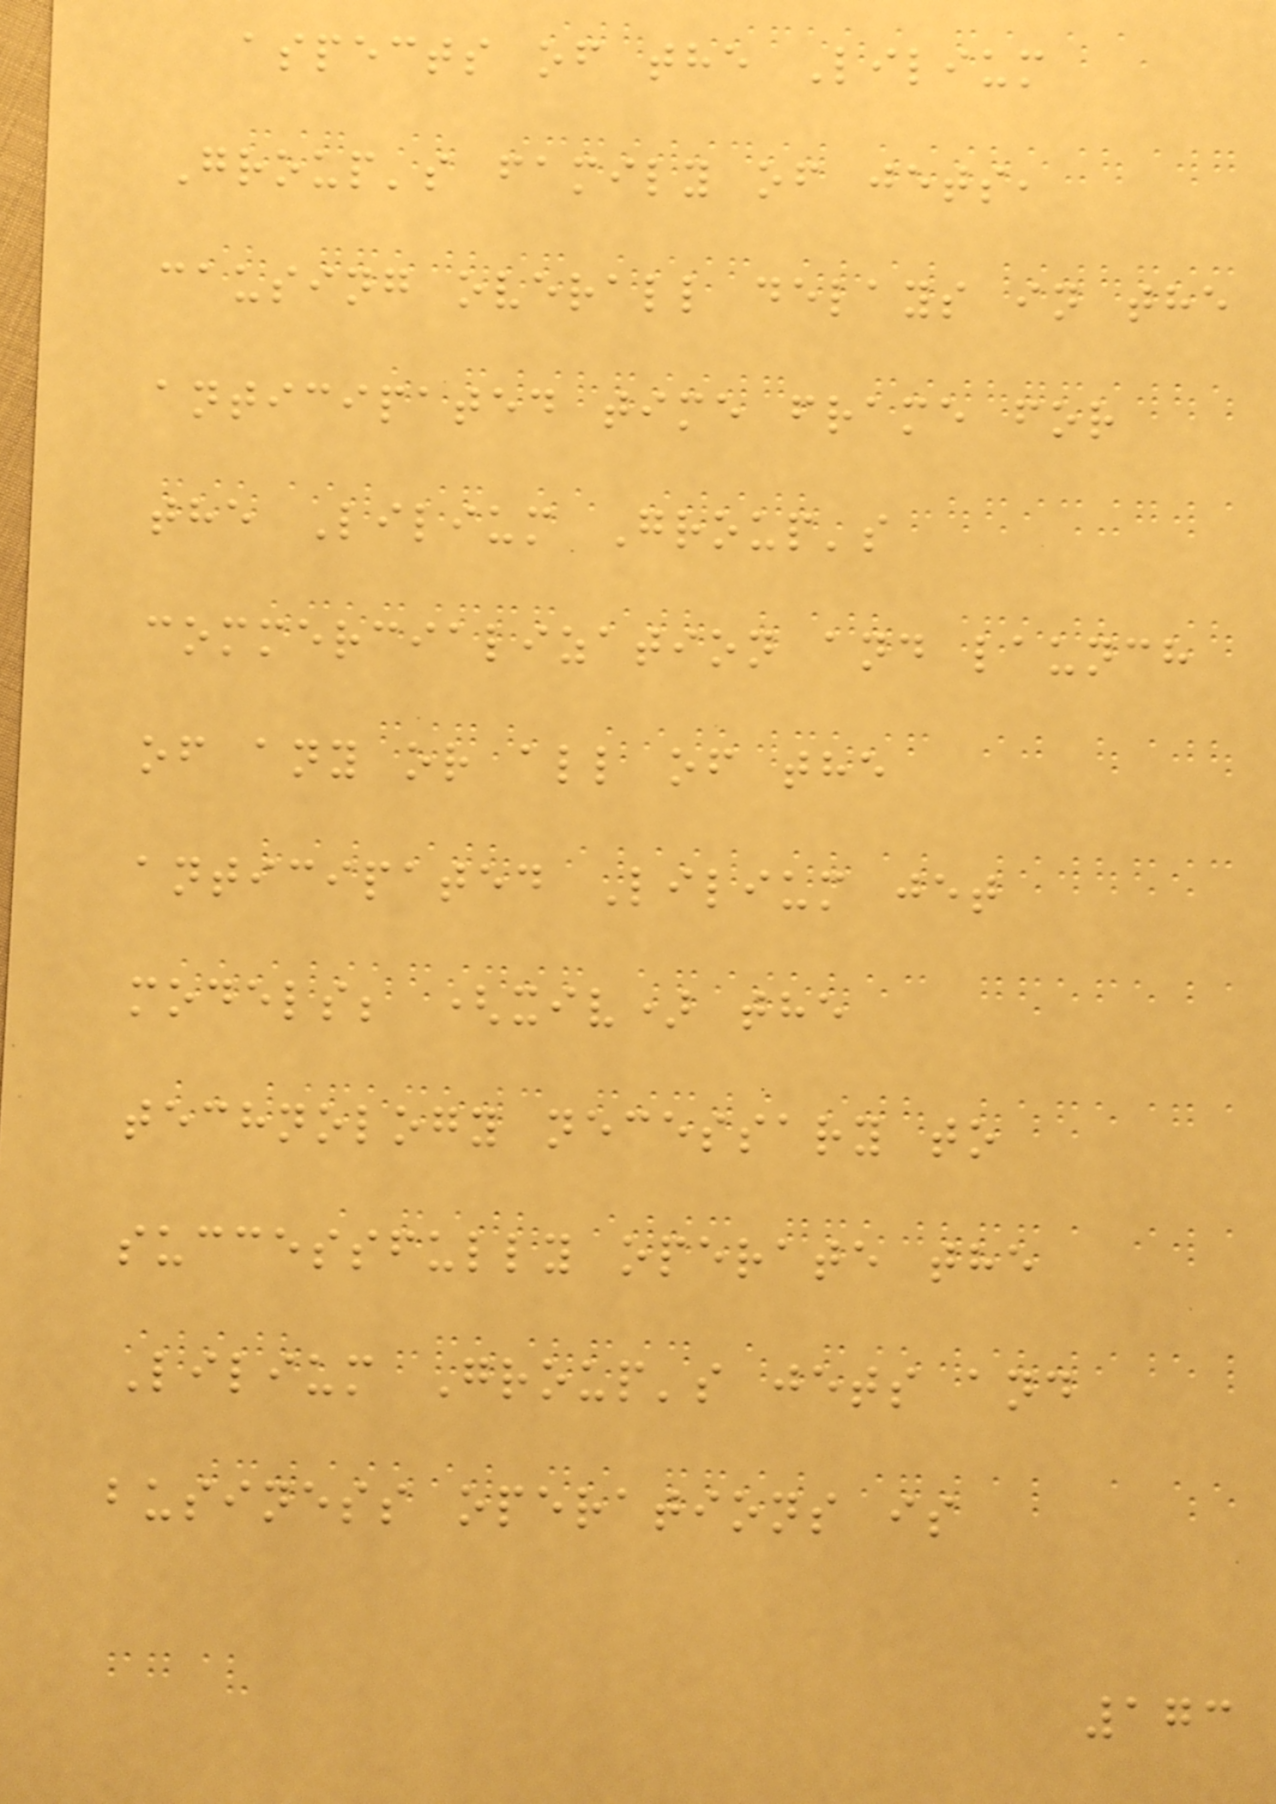aspects of the Lilium
Group's family of jets,
causing overall delays in the
anticipated time frame for
the Lilium Group's
commercialization and launch
of any or all of the
anticipated Lilium jet
models; (xiv) the
technology necessary to
successfully operate the
Lilium Group's jets and
business operations is
173
